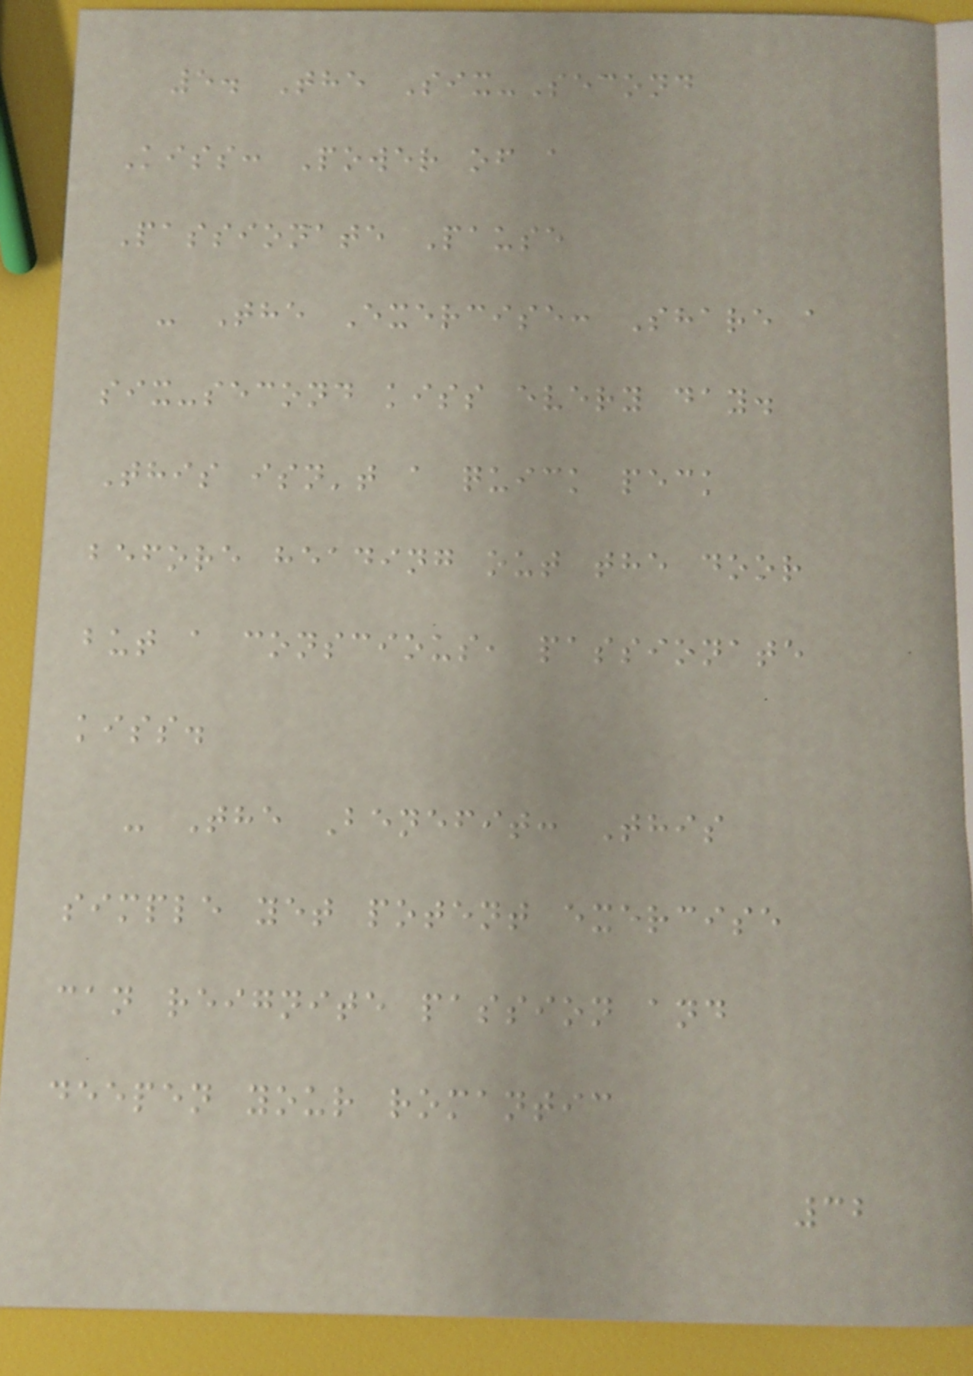5. The Six-Second
Kiss: Power of a
Passionate Pause
- The Exercise: Share a
six-second kiss every day.
This isn't a quick peck
before heading out the door
but a conscious, passionate
kiss.
- The Benefit: This
simple yet potent exercise
can reignite passion and
deepen your romantic
32
